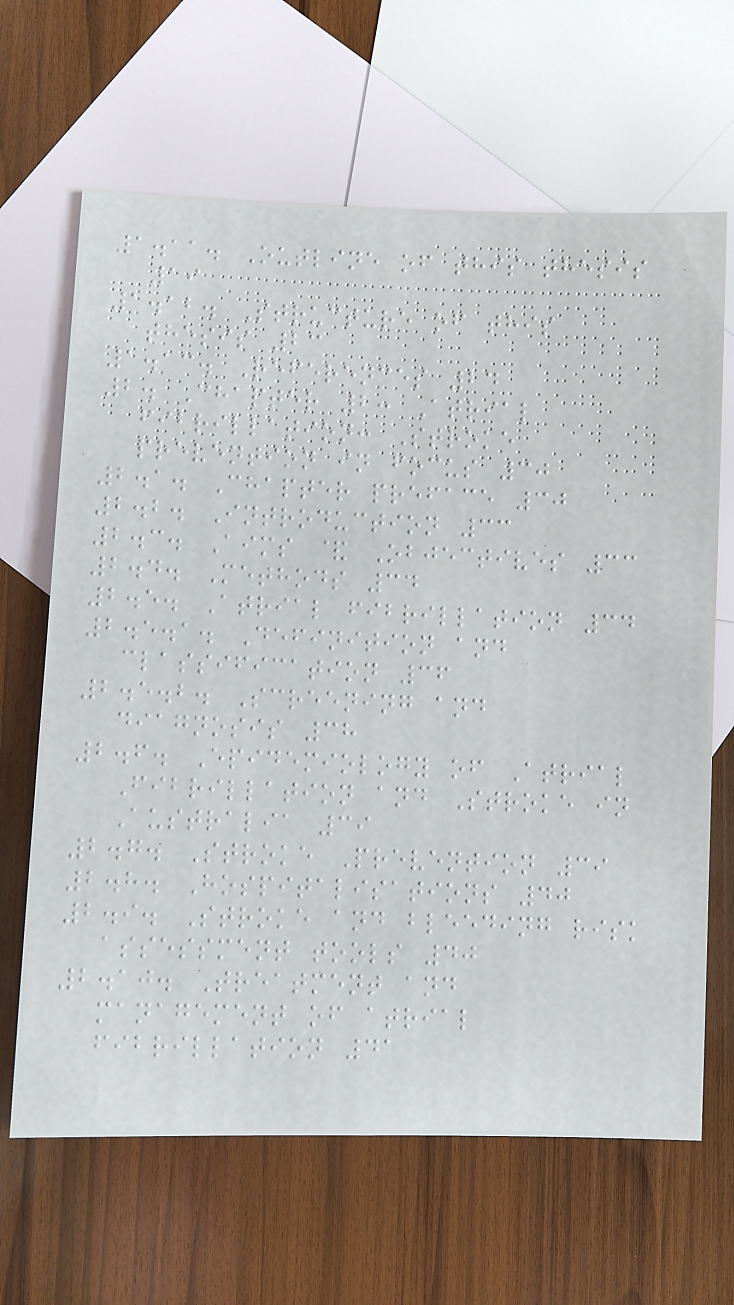1.11. Outline of this thesis
19
1.12. Structure of this
thesis 23
1.13. References 24
2. Chapter 2: Atrial
fibrillation: Stroke
prevention in focus 30
2.1. Chapter preface 30
2.2. Introduction 33
2.3. Aims & Objectives 33
2.4. Methods 34
2.5. Atrial fibrillation 34
2.5.1. Definition and
classification 36
2.5.2. Screening and
diagnosis 38
2.6. Epidemiology of Atrial
Fibrillation and Stroke in
Australia 39
2.7. Stroke Prevention 39
2.8. Hospitalisations 40
2.9. Stroke and bleeding risk
assessment tools 40
2.10. Treatment and
management of atrial
fibrillation 41
